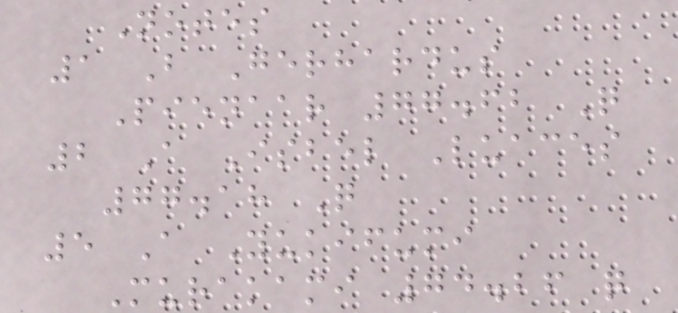Notes
1 B Gerhardus
Pienaar 77.62 Q
2 A Isbel Luaces
77.18 Q
5 A Yukifumi
Murakami 74.26 q
